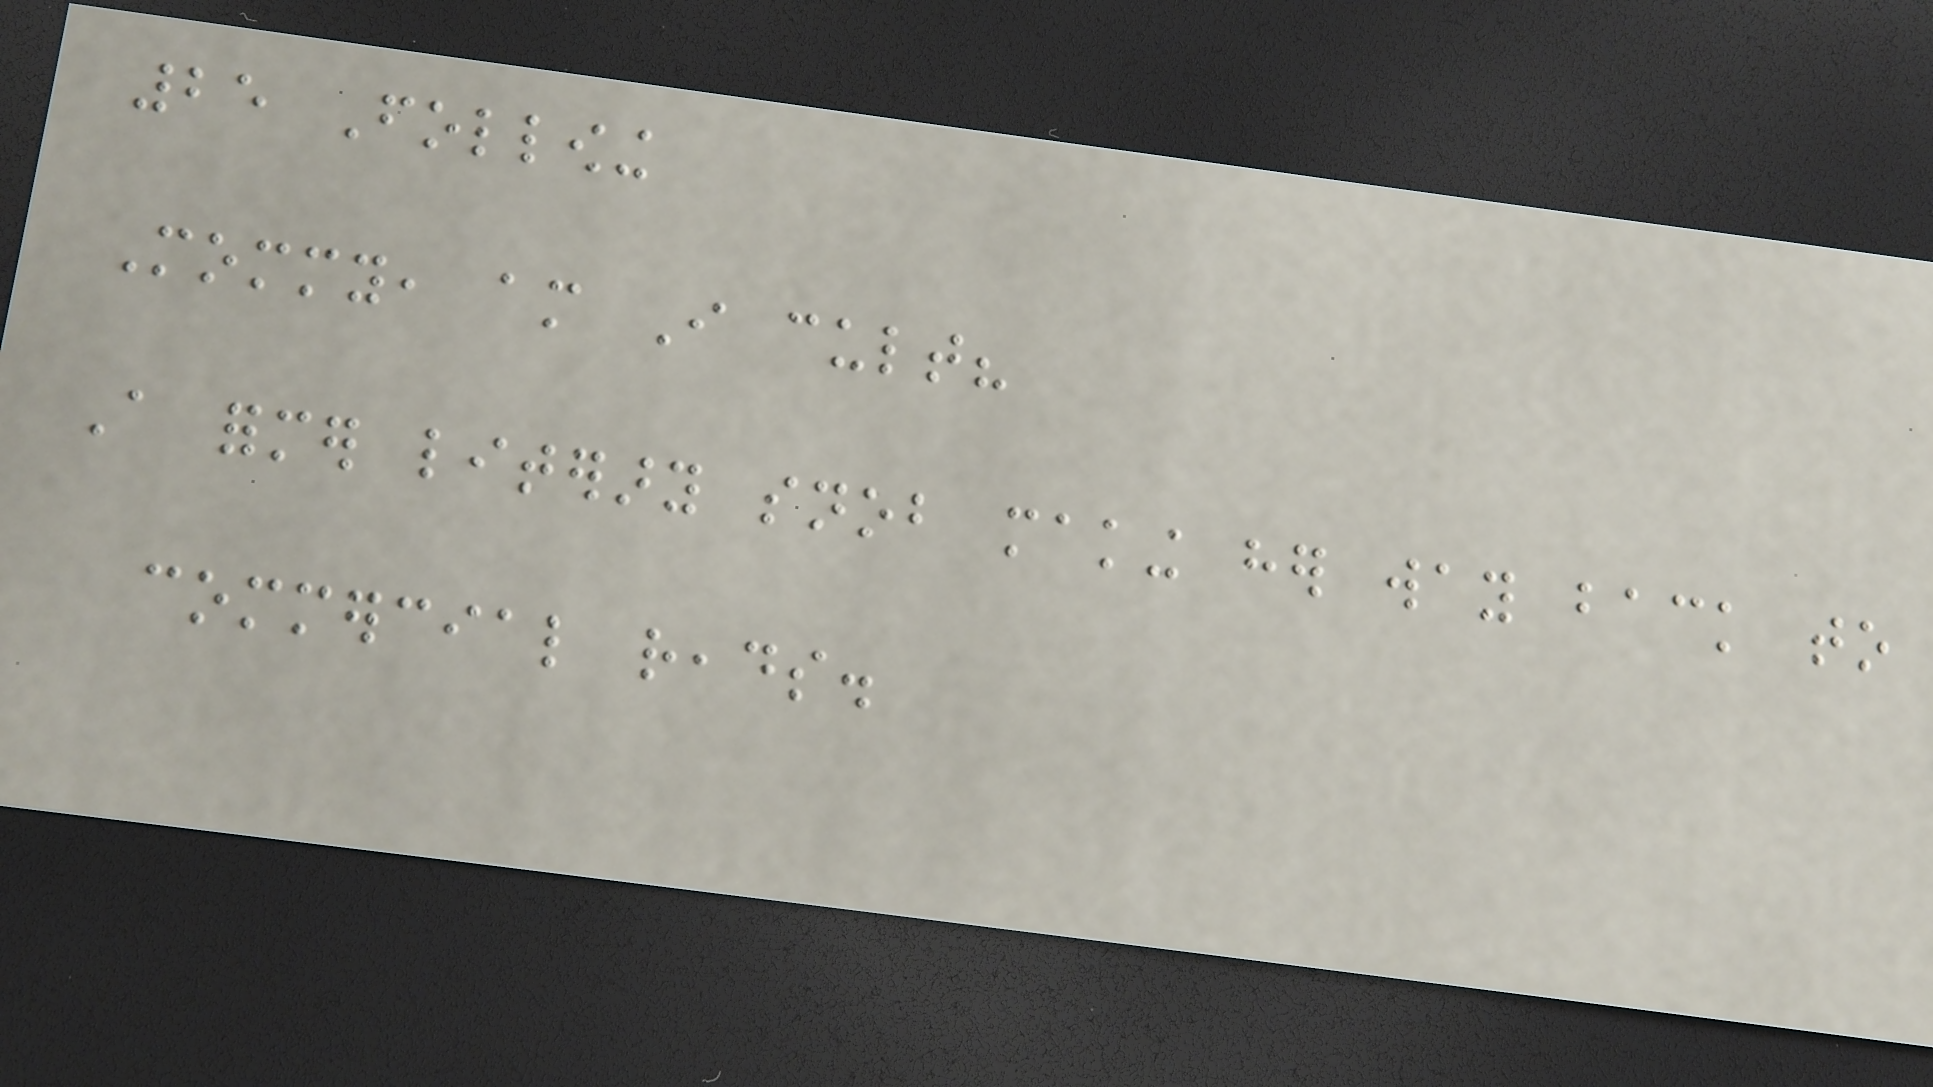25 Following
Mommy, am I cult?
A former literary snob making her way back to
commercial reads.
